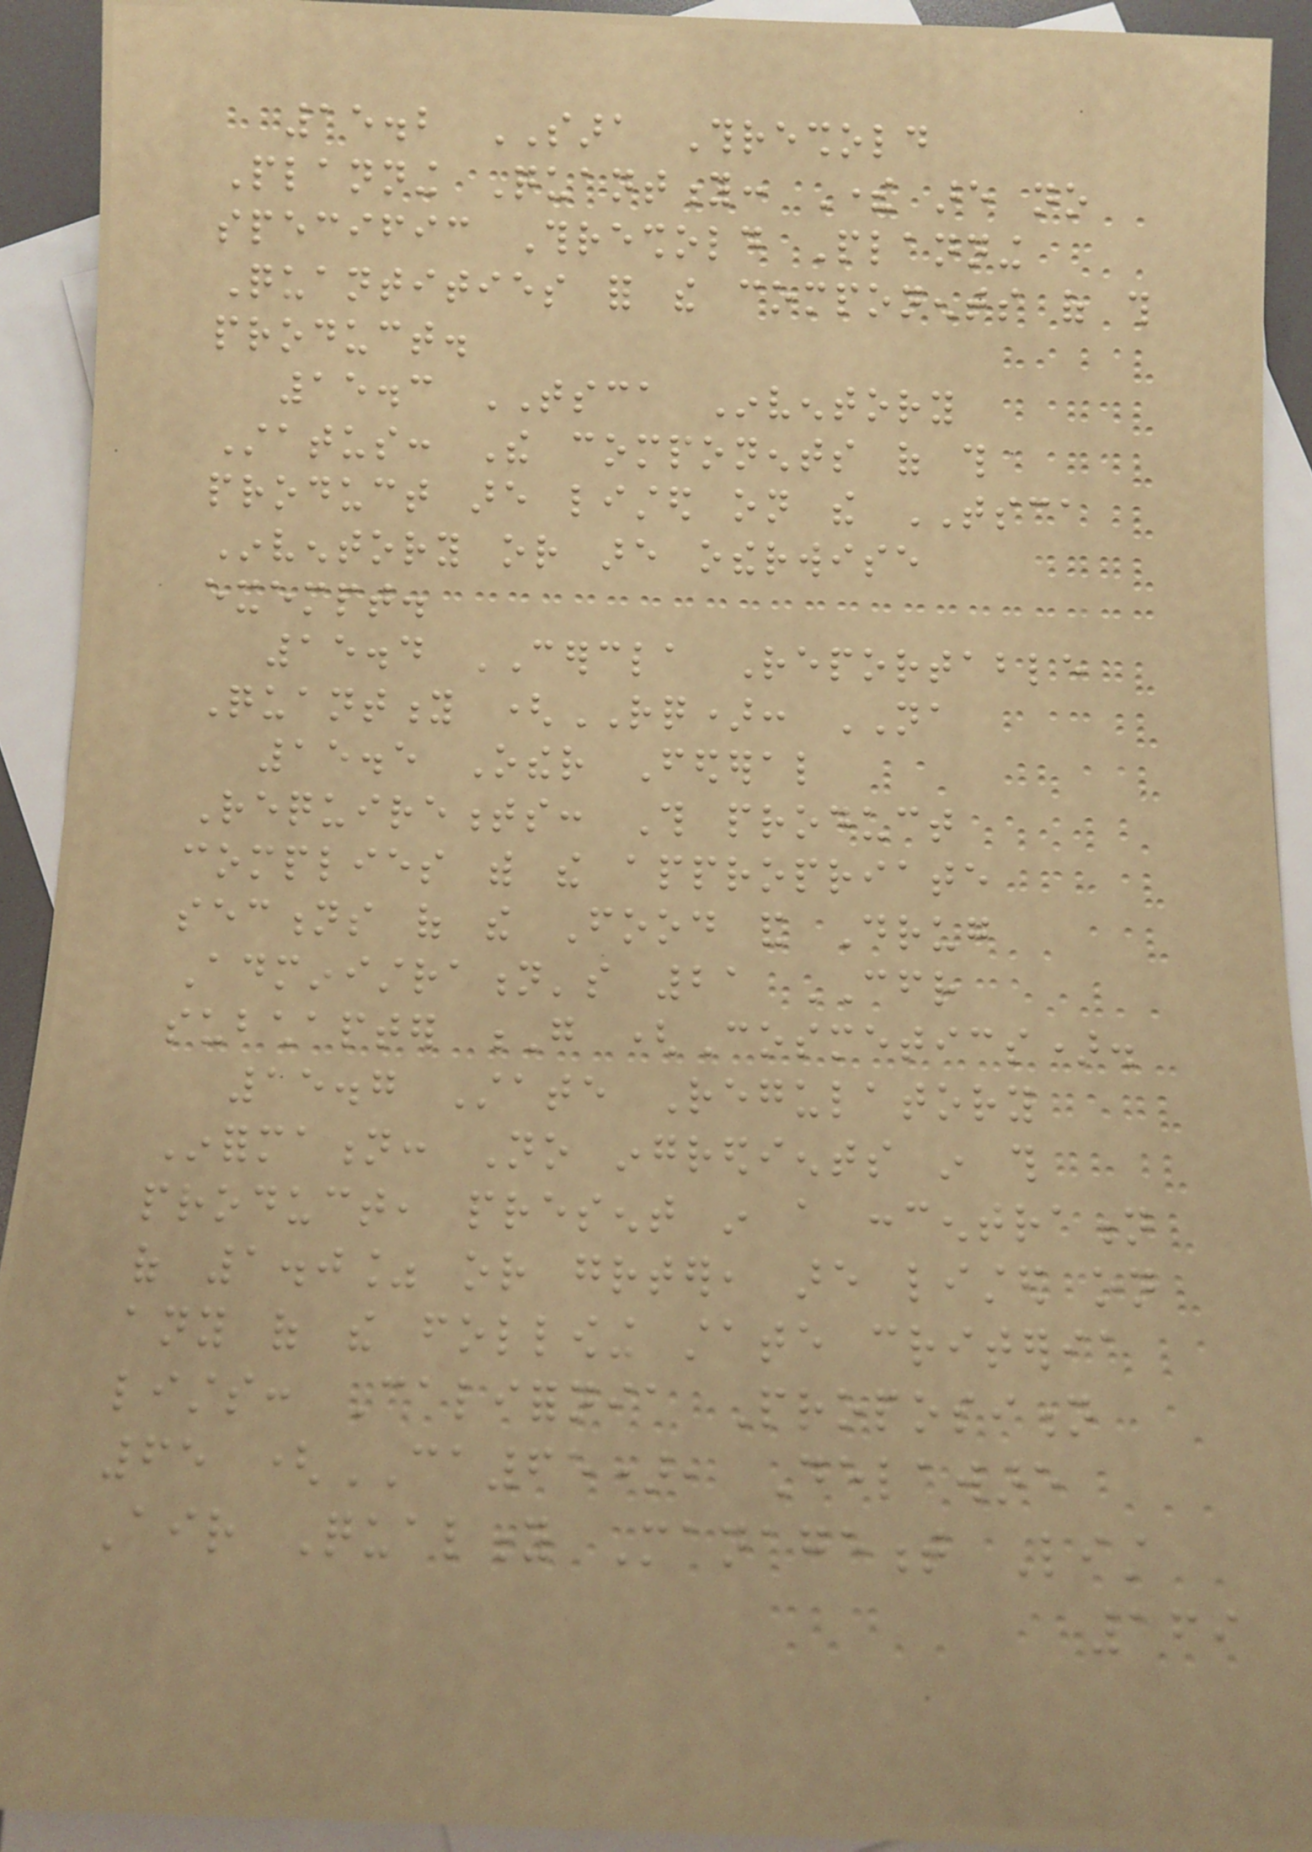15.2 SARA Threshold
Planning Quantity: There are no
specific Threshold Planning
Quantities for the components of this
product.
15.3 TSCA Inventory
Status: The components of this
product are listed on the TSCA
Inventory or are otherwise
exempt.
15.4 CERCLA Reportable
Quantity (RQ): NA
15.5 Other Federal
Requirements: This product
complies with the appropriate
sections of the Food and Drug
Administration's 21 CFR
subchapter G (Cosmetics).
15.7 State Regulatory
Information: No ingredients in this
product, present in a concentration
of 1.0% or greater, are listed on
any of the following state criteria
lists: California Proposition
65 (CA65), Delaware
Air Quality Management List
169
